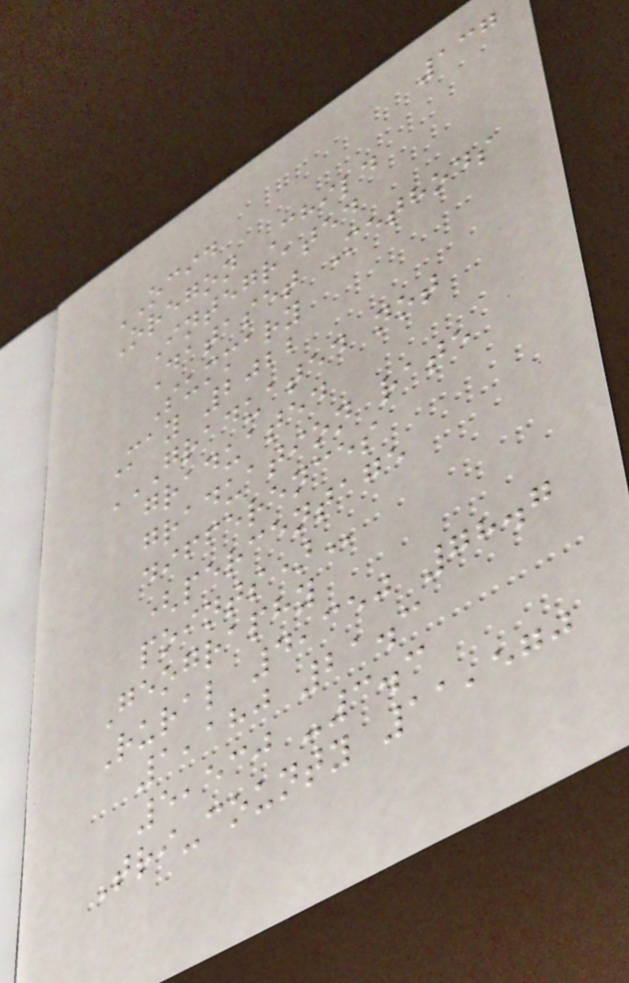137
OCID
Oregon Child
Integrated
Dataset Methods
Summary
May 2022
GRADUATED NOT
GRADUATED
GRADUATION RATE
DIFFERENCES
(PERCENTAGE
POINTS)
Geography
Rural 4,350 78.7
1,180 21.3
5,530 -3.3
Tri-county 11,570
